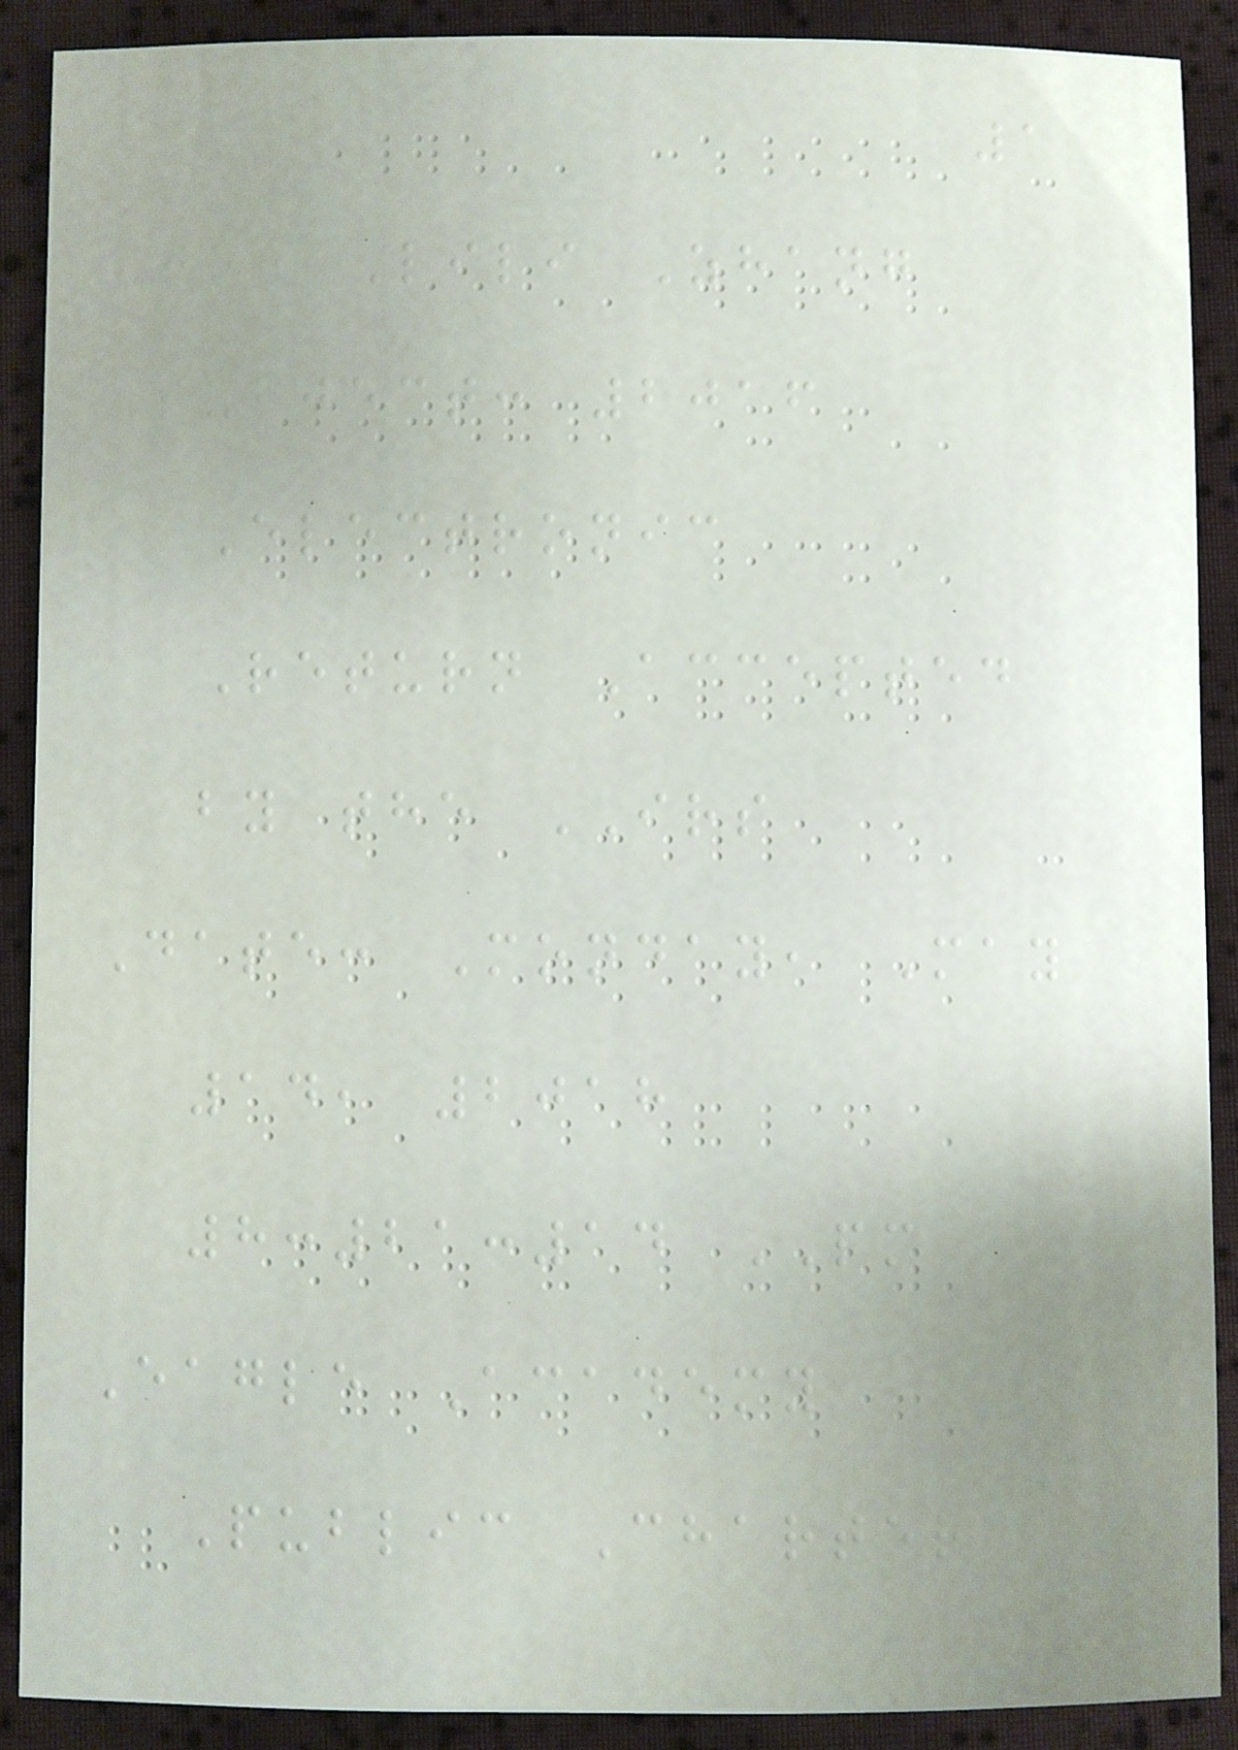1
To: Lili Zhang
Subject: 2016
Electronic
Return Accepted
by the IRS
Date: Monday, May
14, 2018
8:21:14 PM
Eagle Academy
Public Charter
